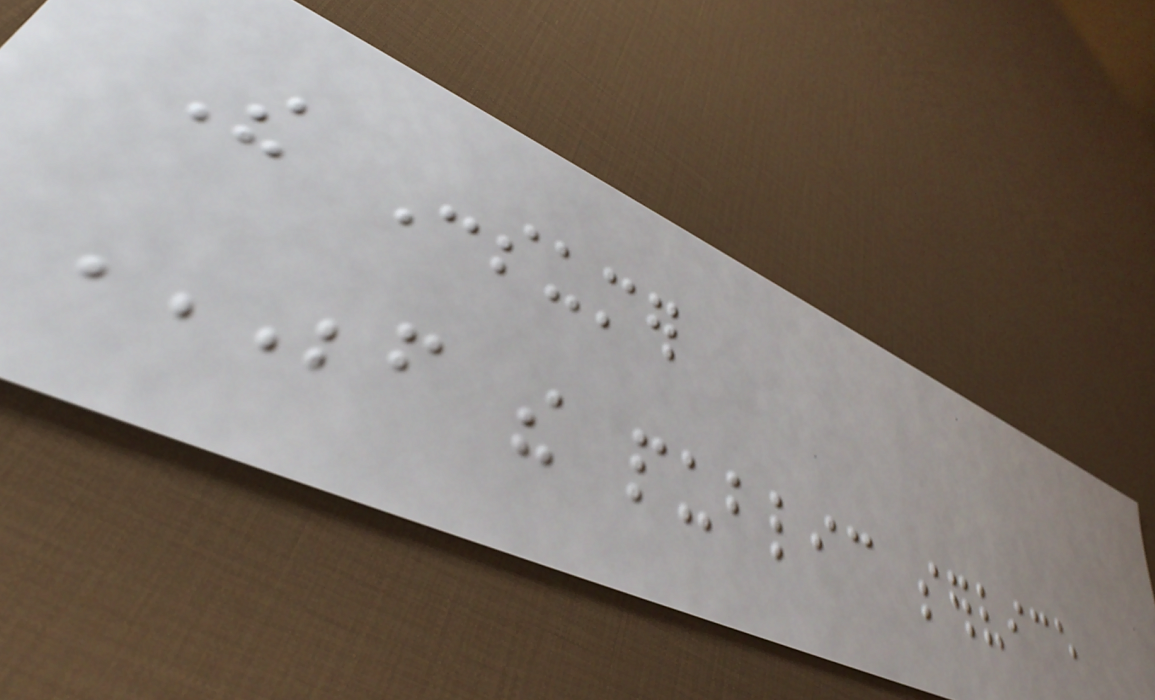The Consumer
BEFORE THE PUBLIC SERVICE
